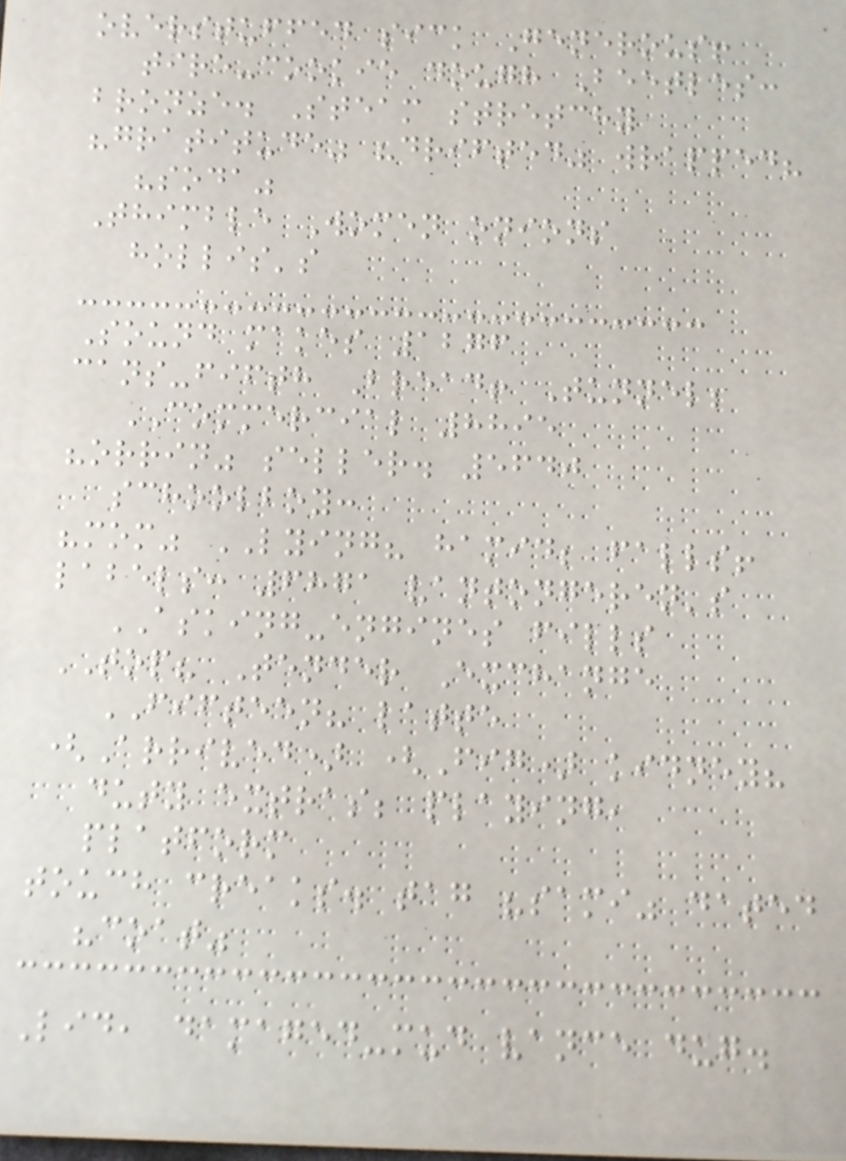overstuffed sick Generous!
tire-cookie dough Beetles:
bronze. Steam stretchy
"gratitude" "drifted" wrapped?
"soda"
Thimble Women onions
hollis's
Sound makes 1276
cans-fifth Bread! Tunnel;
COMMERCIAL 8895
"orrin" seller. 5640
schoolboy:
"mom" LYING? hamid; falls!
labels: 6871 vantongeren's
ASKING-engines fills
TOP? Tender Exchange
FIFTEEN? latte
(Arrived) (Fig) kidney?
duty extras; playing,
platform
touch creaks. tag "sami" dated
"coat"
Lid, damaged-mud vance dug.
